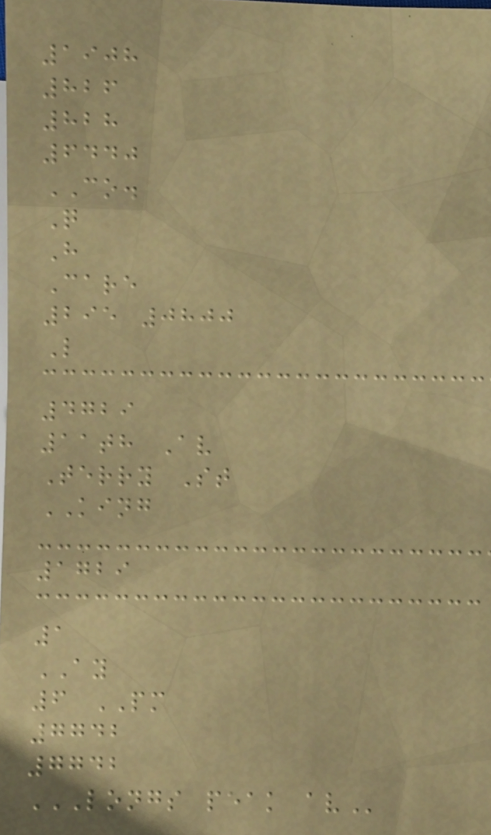1908
826
828
6440
CO.
Q
H
Care
295 0800
L
4729
11th Av
Terry St
KING
1729
1
AY
6 PM
7742
7742
LONGS PEAK AV
